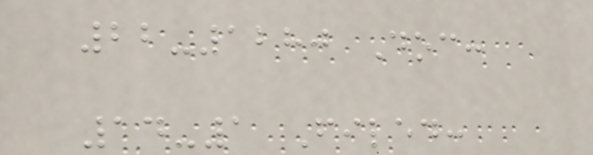22-1280 Doc:
14-1 Filed:
